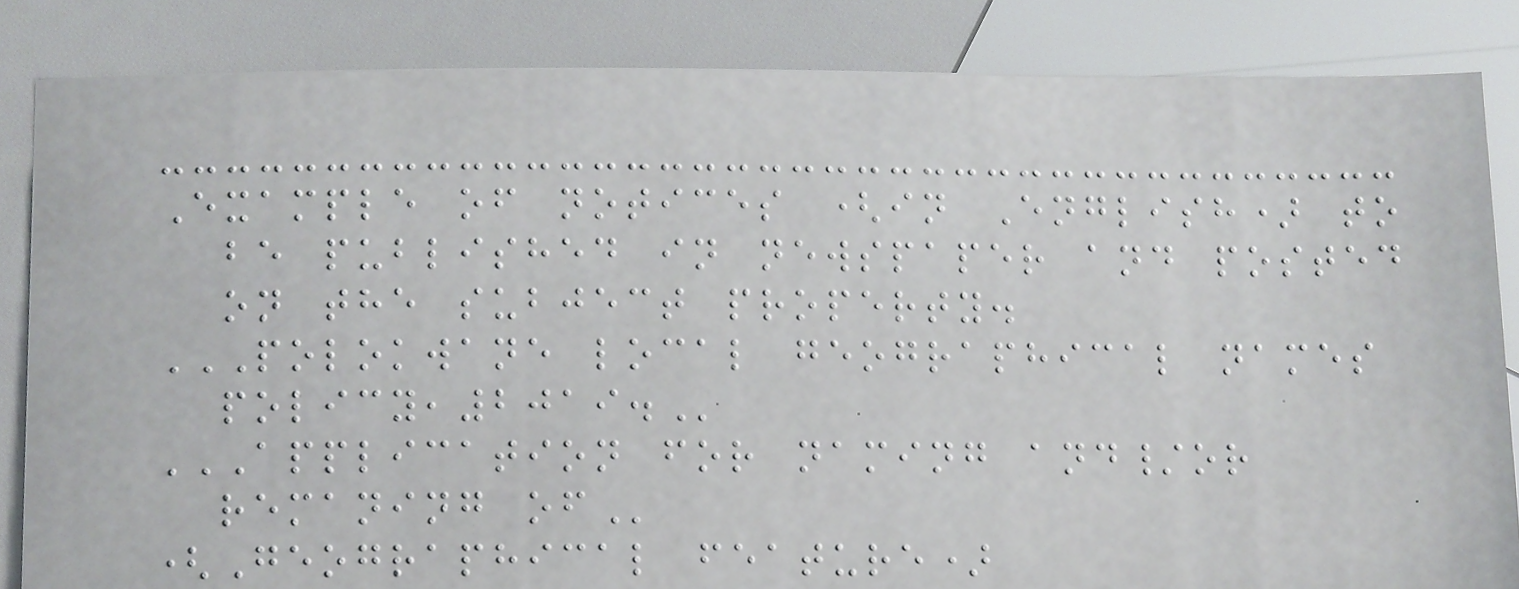Example of notices (in English) to
be published in newspaper and posted
on the subject property.
POLOKWANE LOCAL GEOGRAPHICAL NAMES
POLICY,2019.
APPLICATION FOR NAMING AND/OR
REMANING OF
(Geographical feature)
